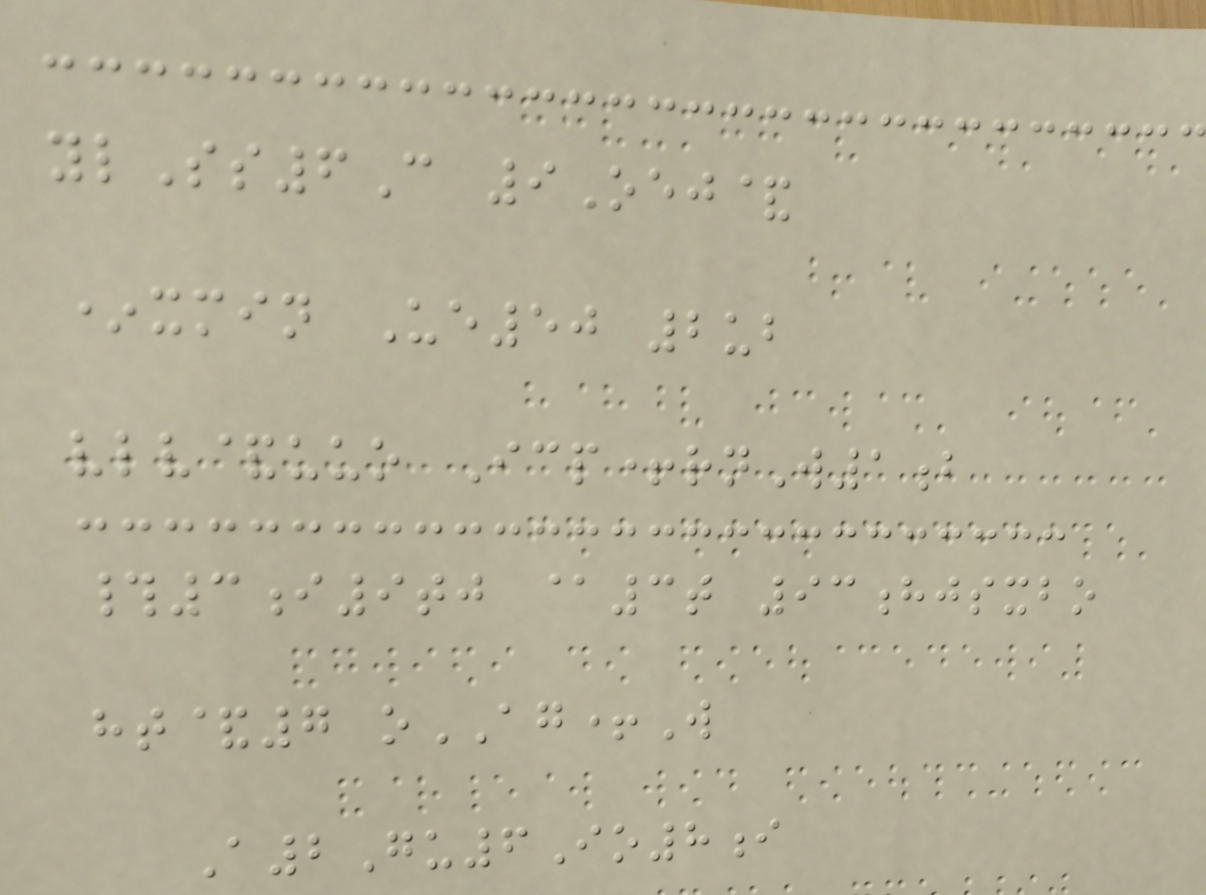ylSs6C 9Oej&
*xmin Ue50 2ub
vlv&uuo Icp+rnW1b
#3i9tj @3t 93hjsxbo
ht&7 oAG+W
A2Gu6Io8i
